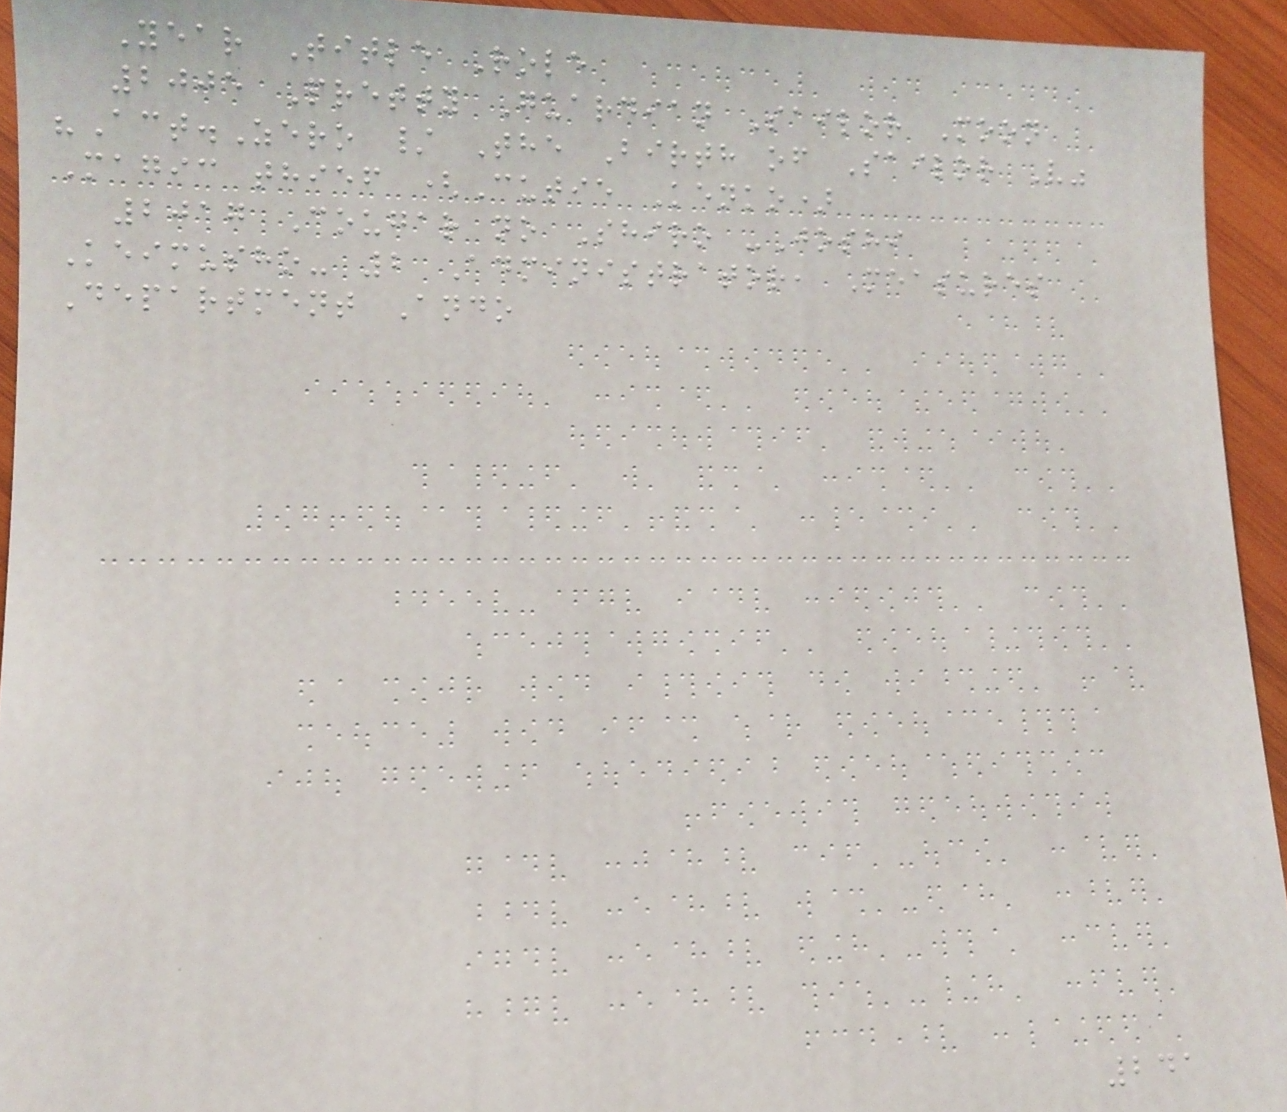Year Title Role
2005 Pretty Guardian Sailor Moon
"Act.Zero / The Birth of Sailor V"
Magic thief (Cutie Kenko)
2017 Cougar no Shiro -Joshi
Keimusho- 2 Administrator, Measures
Department Ando
241
